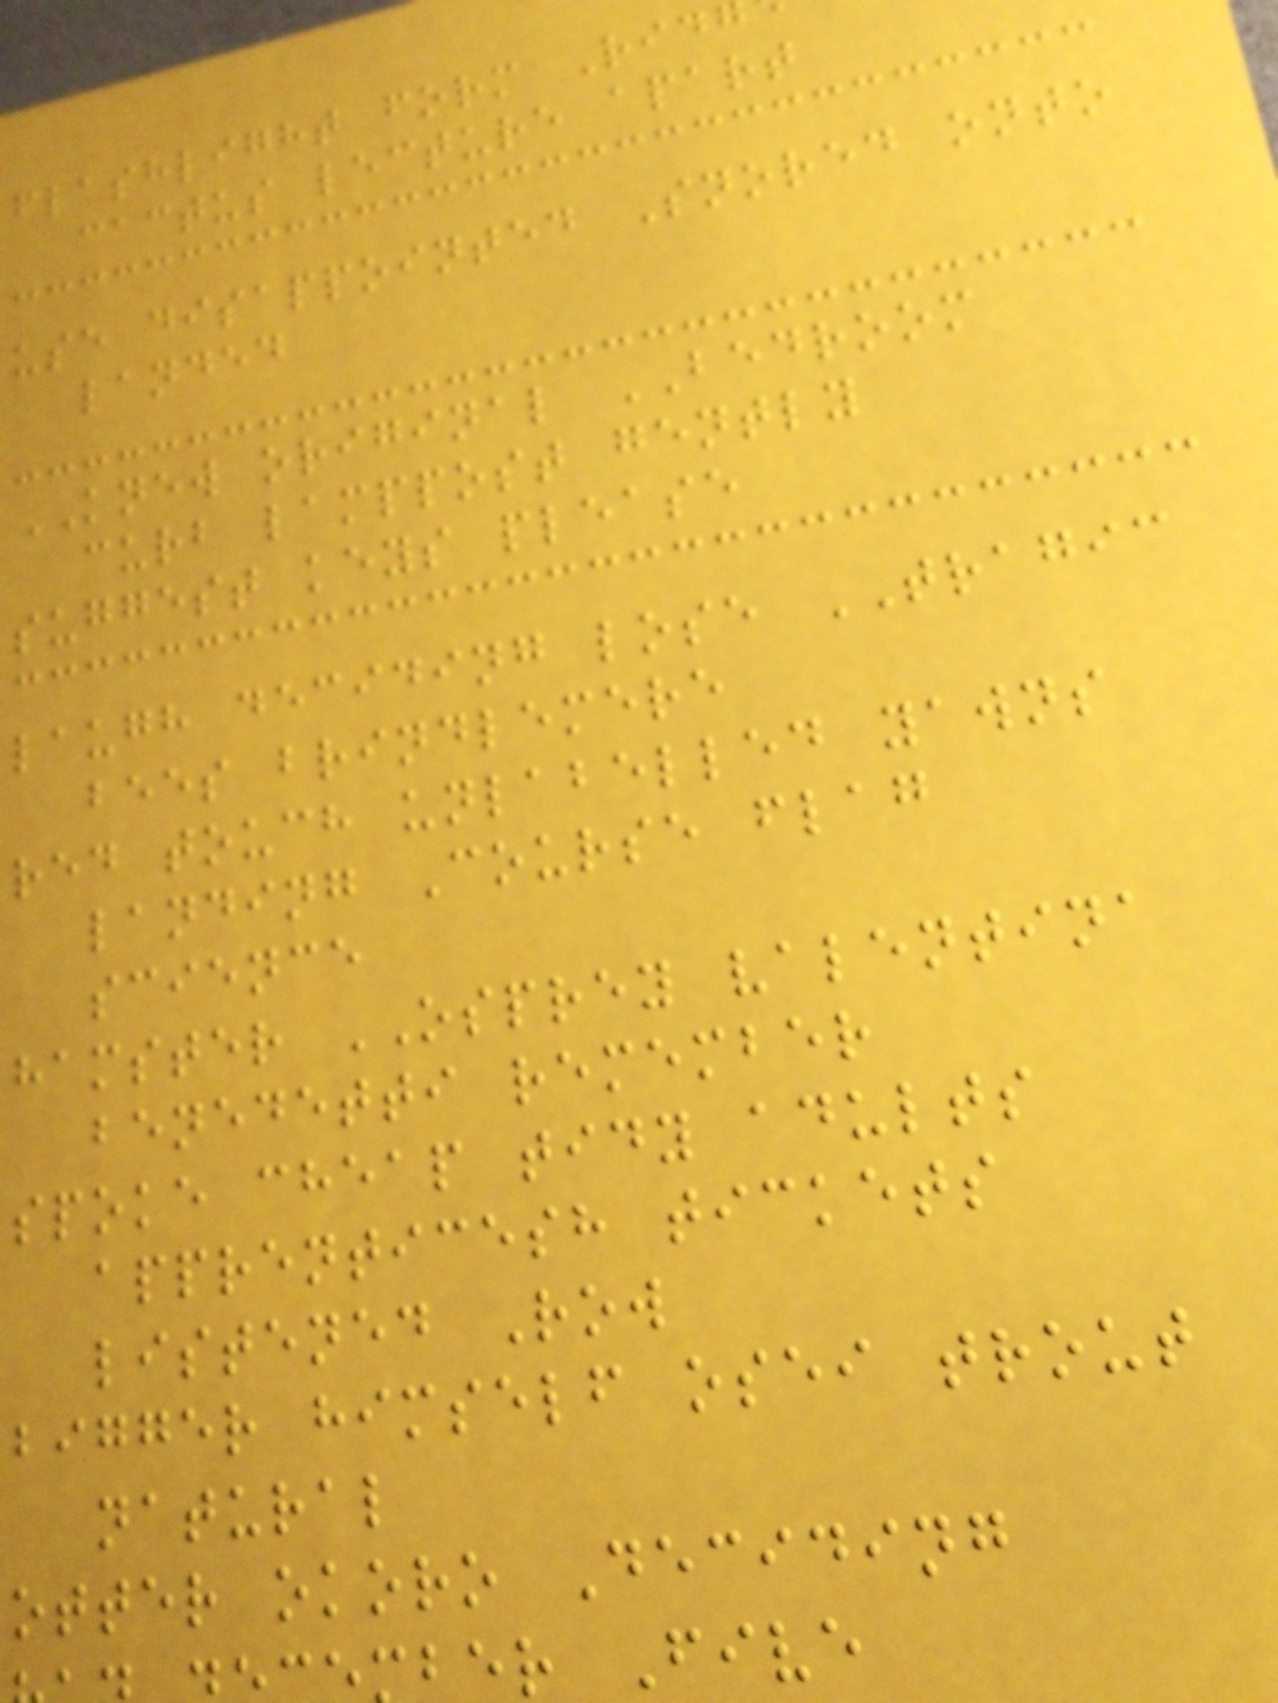flashlight form Rid
cactus lecture apart
use disappointed Snored onto
landed
KNEW original BEDROOM
curb lamppost gently
suggest keys please
laugh deciding lose TRAGIC
bees brindlemere
red touch unlabelled yawns
landing Course flag
science
hamster OSPREY valentina
benedetti remember
spoke cheap tidy adults
apprenticesh tickets
listened Row
bigger himself osei trout
natural
otter okoro Deciding
ber Five
